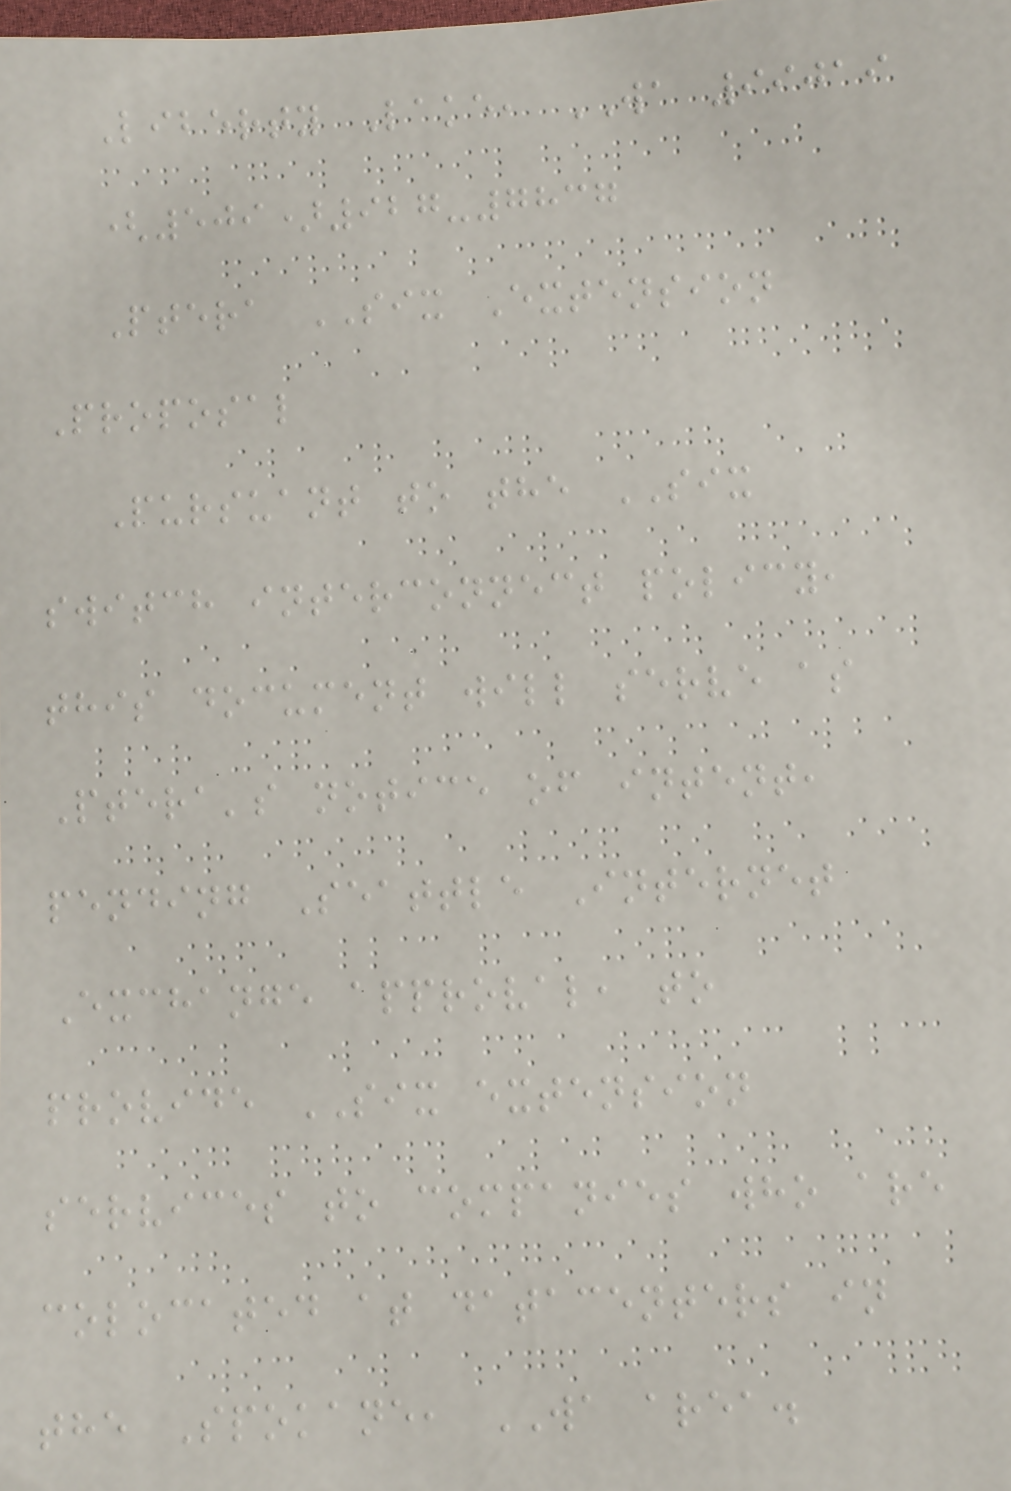Liberty Lake, WA 99019
(509)927-7837
Ptera SIX Extension
Proposal
Pursuant to the SIX
switch interconnect policy,
this document will serve as
Ptera's notice of intent,
pending Seattle Internet
Exchange approval, to
provide SIX extension
services to companies who are
colocated at datacenters in
the Spokane, WA area.
